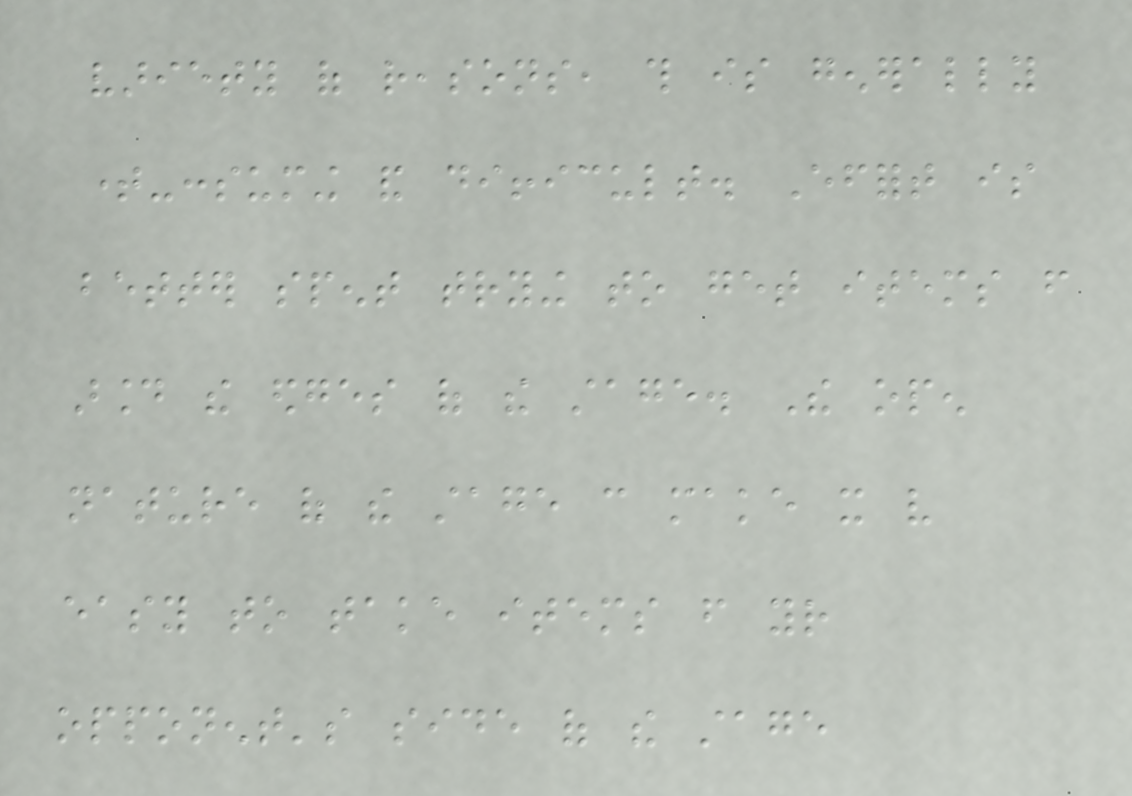variety of reasons, this is generally
time-consuming and difficult. Effort is
better spent trying to get items from
around the edges of the stage. The open
nature of the stage can make it very
easy to take items from your
opponent's side of the stage
